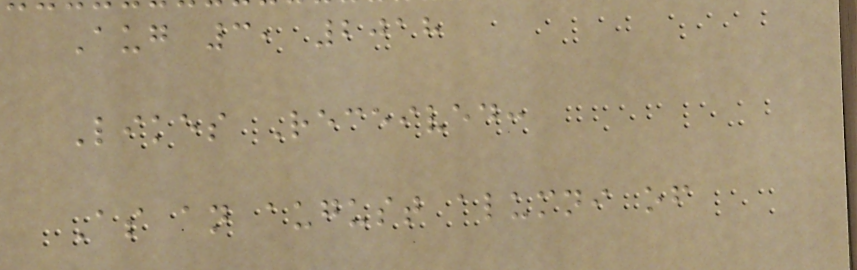Aug 3, 2018
Likes Received:
As an august alumni of
